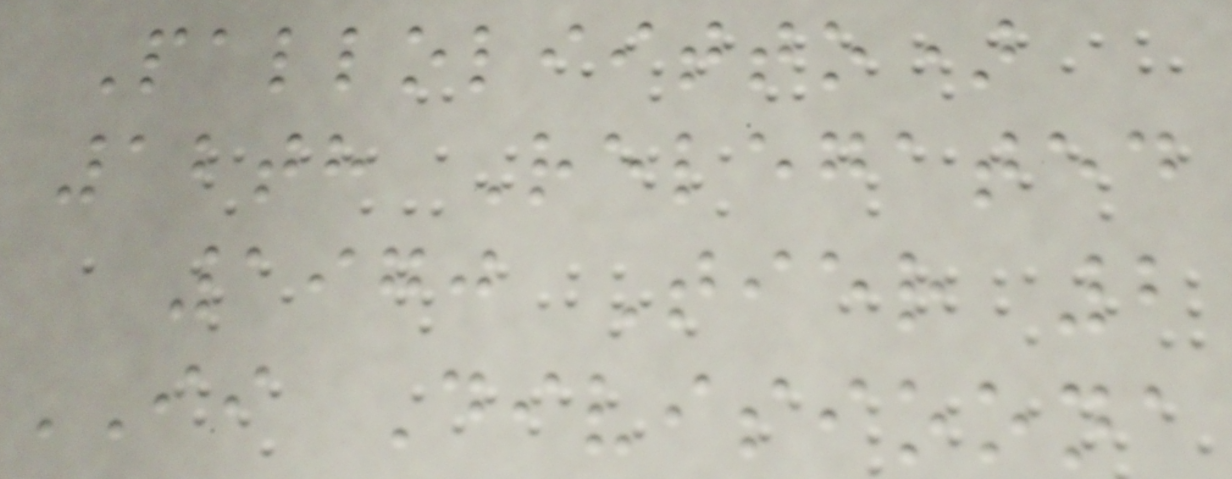Palloliitto)
12th Relegated
1970 Tier 2
II Divisioona
